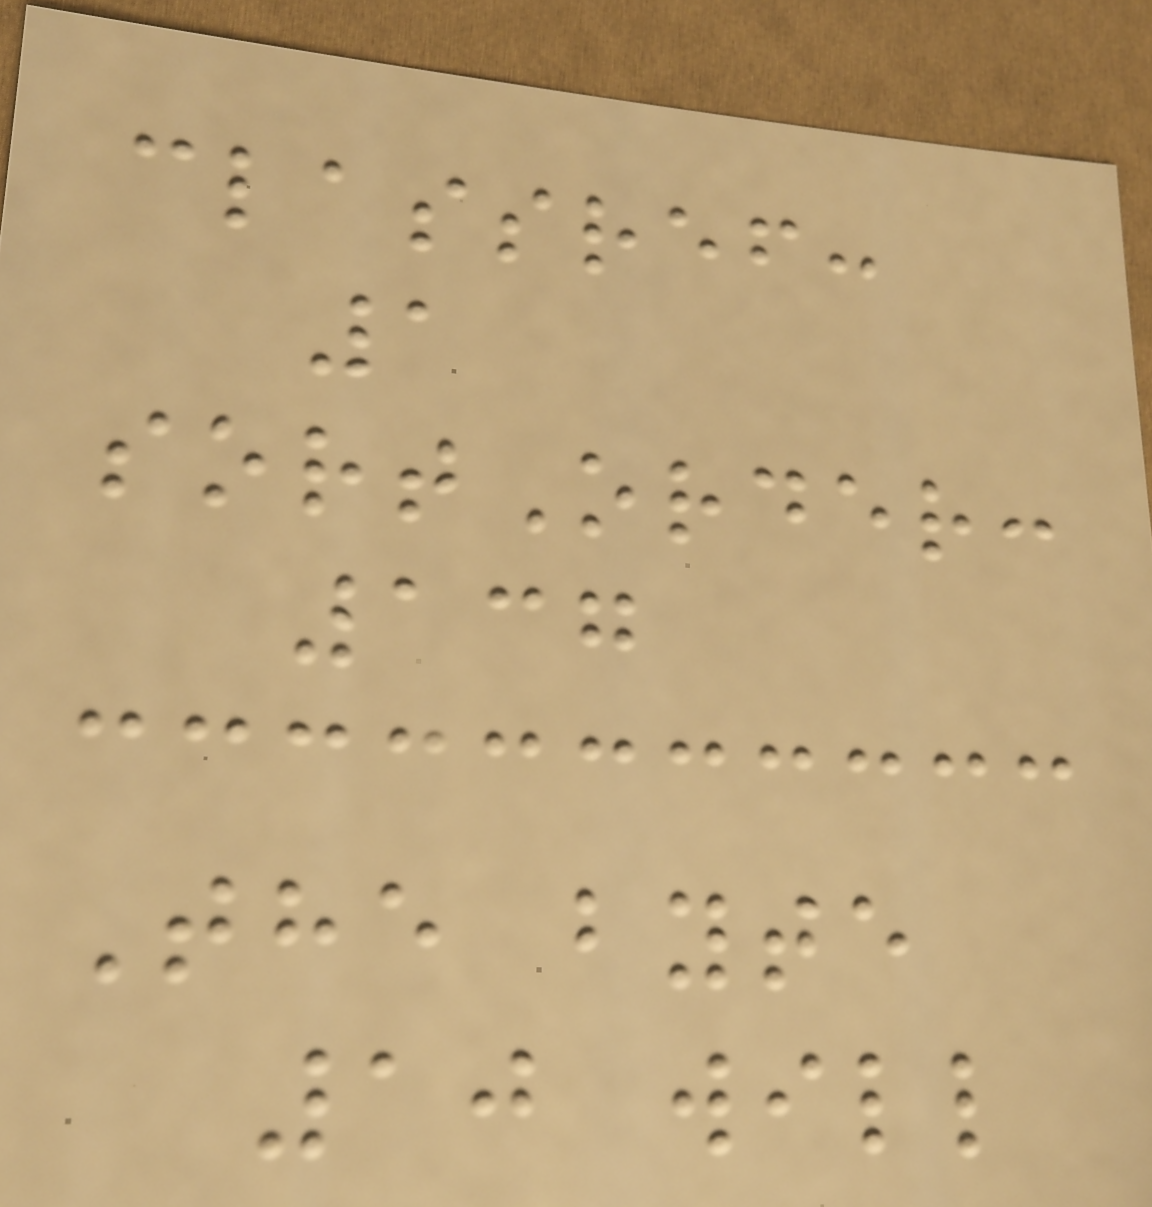classref:
1
sortOrder:
137
The byte
10 will
